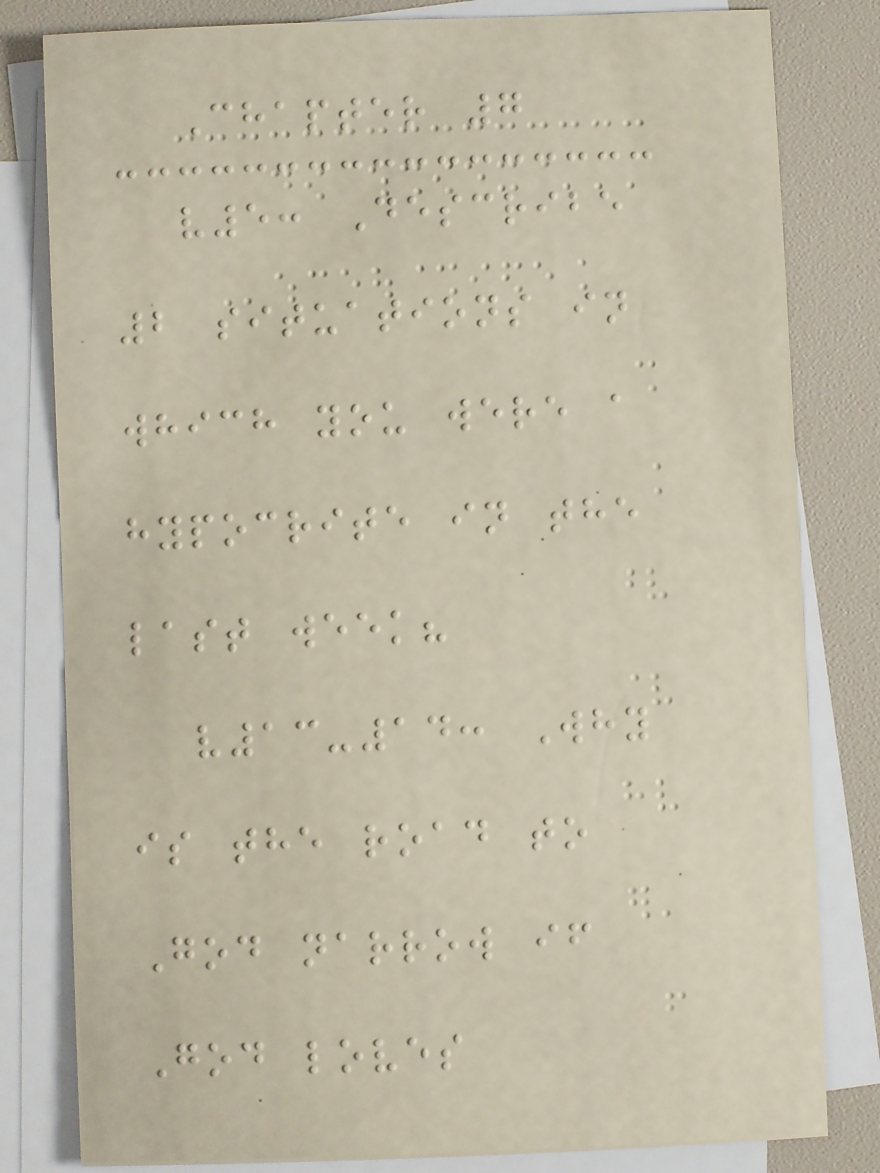Chapter 7
v5: Describe
2 situations in
which you were a
hypocrite in the
last week?
v13-14: Why
is the road to
God narrow if
God loves
